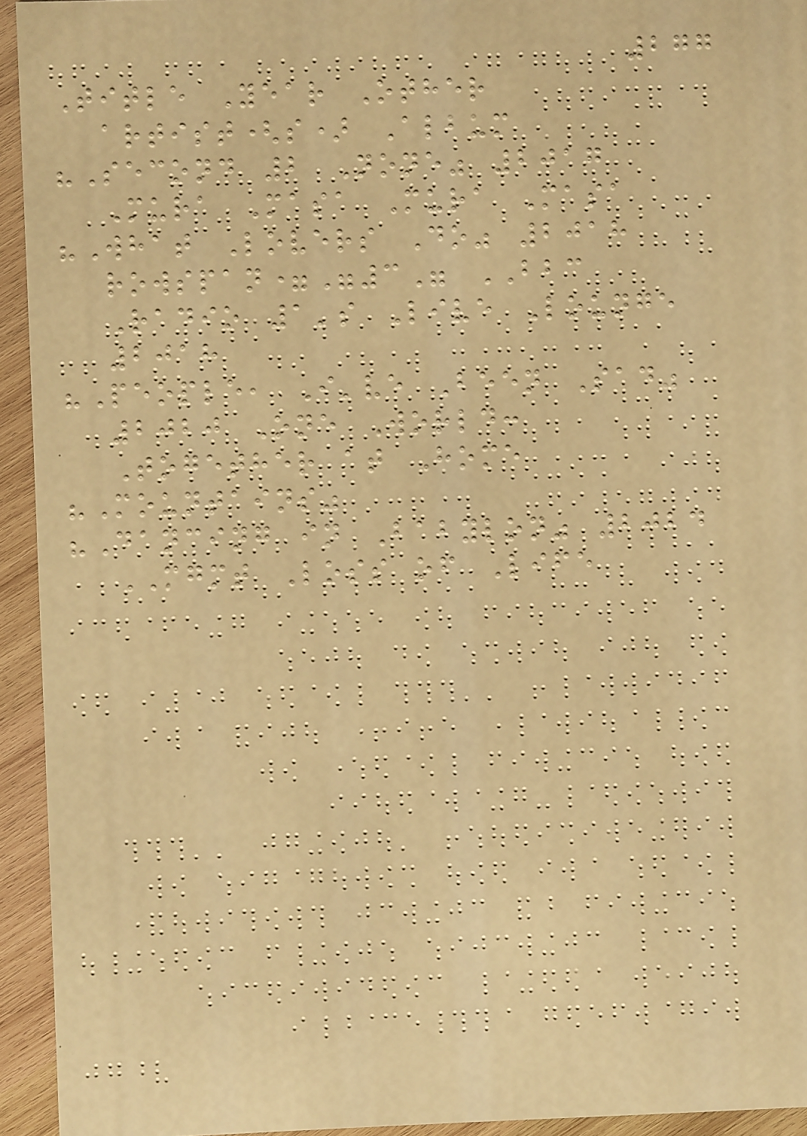277
Title Year Other
artist(s) Album
"Second 2 None" 2017
Mura Masa Mura Masa
"What Lovers Do" 2018
rowspan="3" BBC
Radio 1's Live Lounge
2018
"People, I've Been Sad"
2020 One World:
Together at Home
"Mountains"
"Dancing in Babylon" 2024
MGMT Loss of Life
